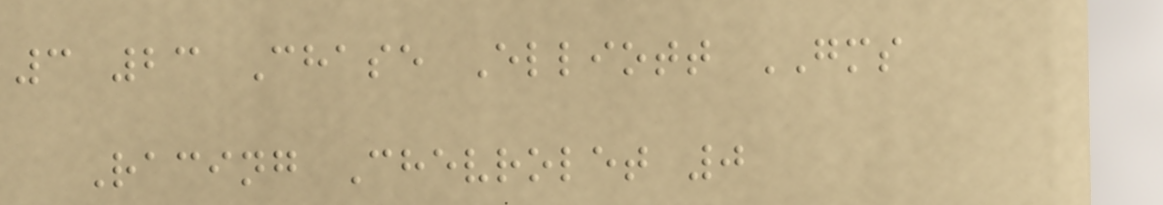3 23 Chase Elliott GMS
Racing Chevrolet 0
